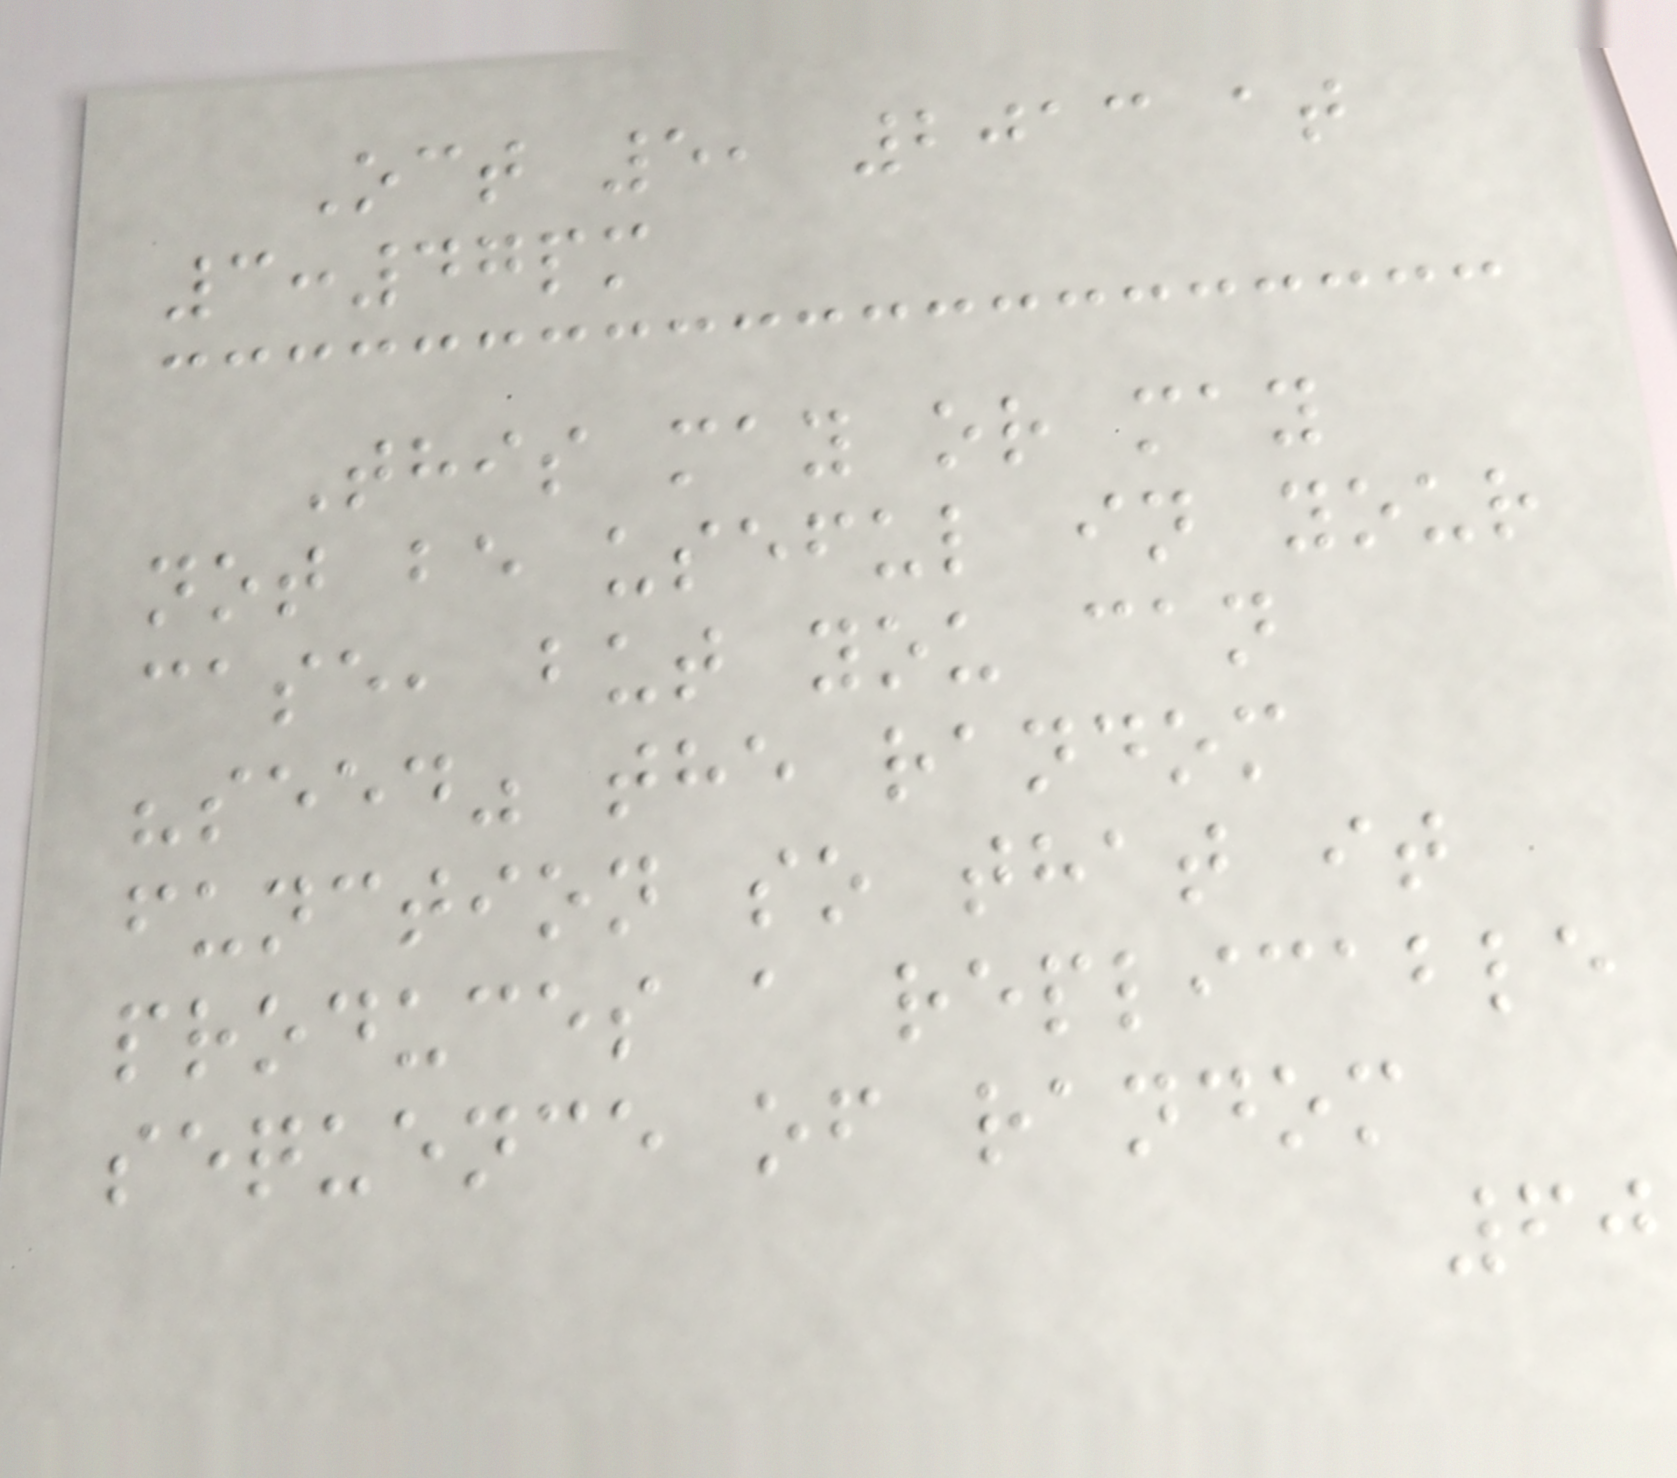Oct 5, 2013 at
3:47pm
This may or may
not be useful in your
case, but you can
"seed" the random
function so that it
produces a replicable
sequence of random
60
